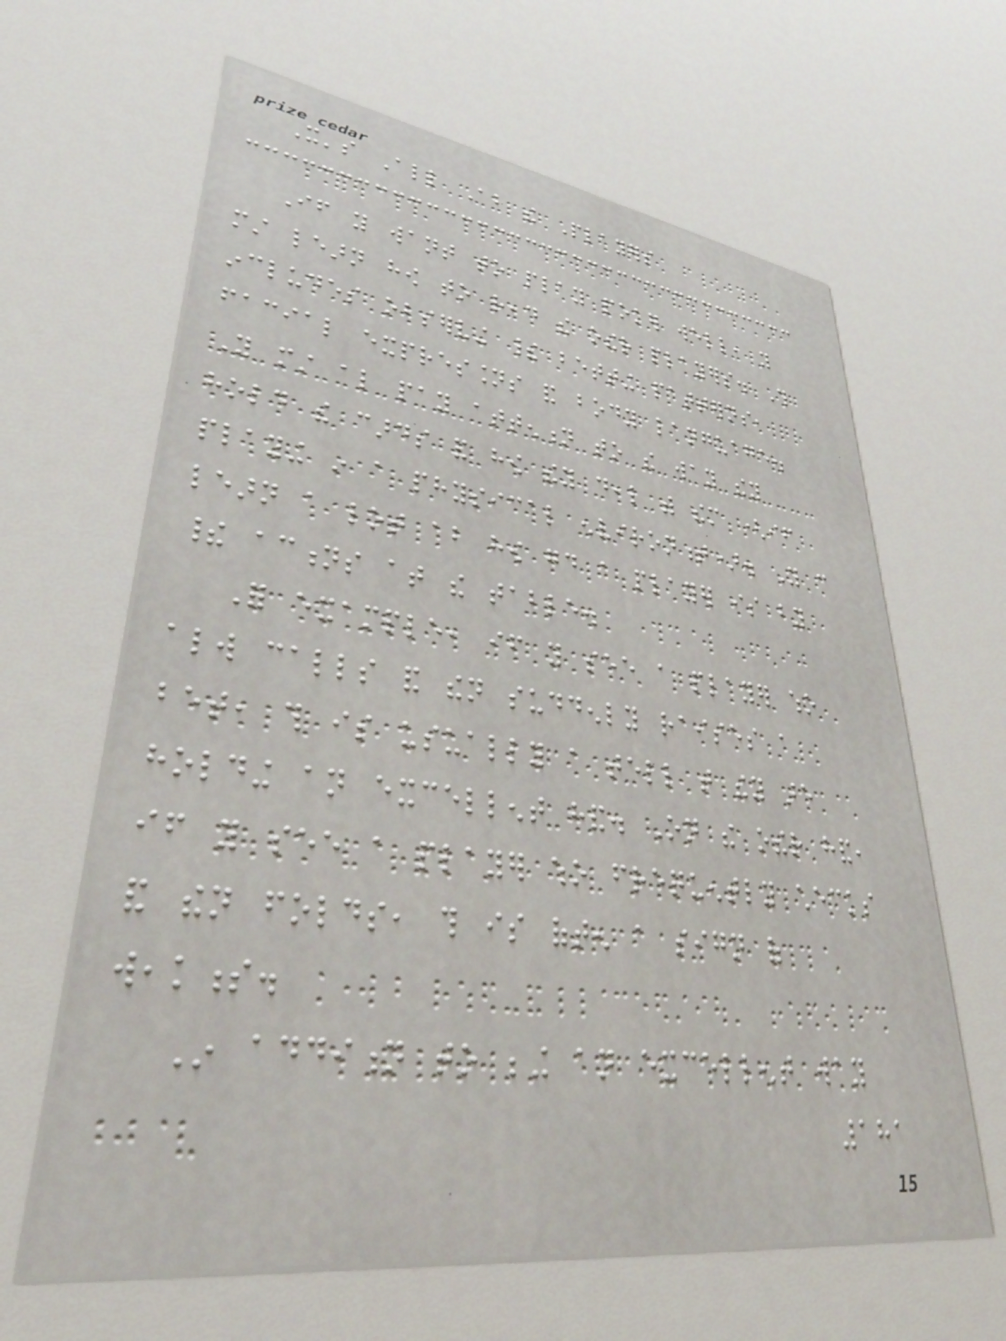It's All About the Players
If you want to play poker well, you
must learn how to read the other players. This
includes observing their betting patterns,
facial expressions and body language.
You must also pay attention to the way they
hold the cards and how they deal with them (if
playing in a physical environment). You can
learn a lot about how good a player is by
their actions at the table.
For example, if you see a player who
always calls and then suddenly raises a
bet, this is usually a tell that they are
holding an excellent hand. On the other hand,
if you see a player who frequently checks
and then folds, this is often a sign of
weakness.
In addition to being an excellent way
181
